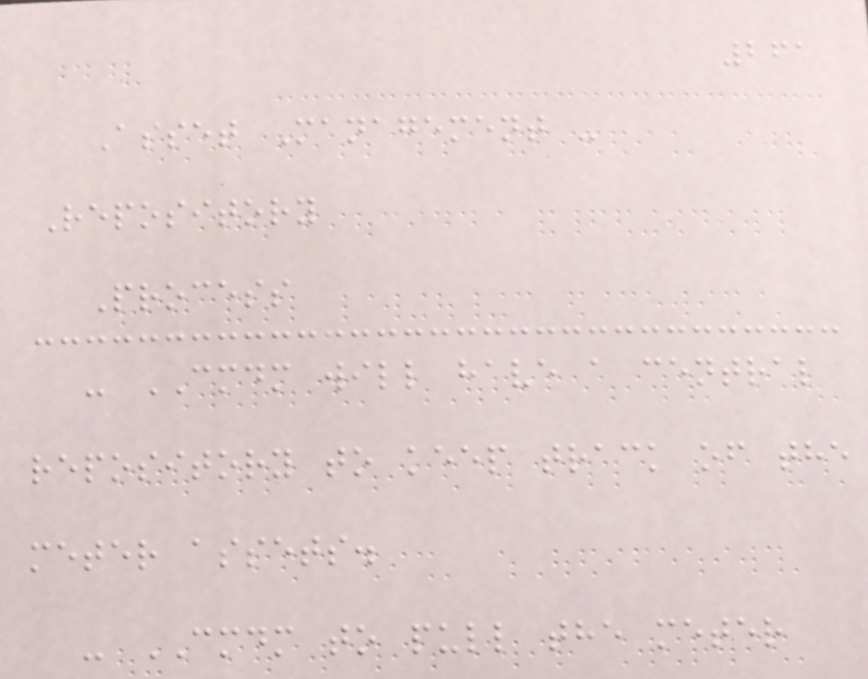261
Asset Management -
Repository
Process
- CMDM will have a central
repository to keep track of the
meter assets.
- CMDM to pull the meter
